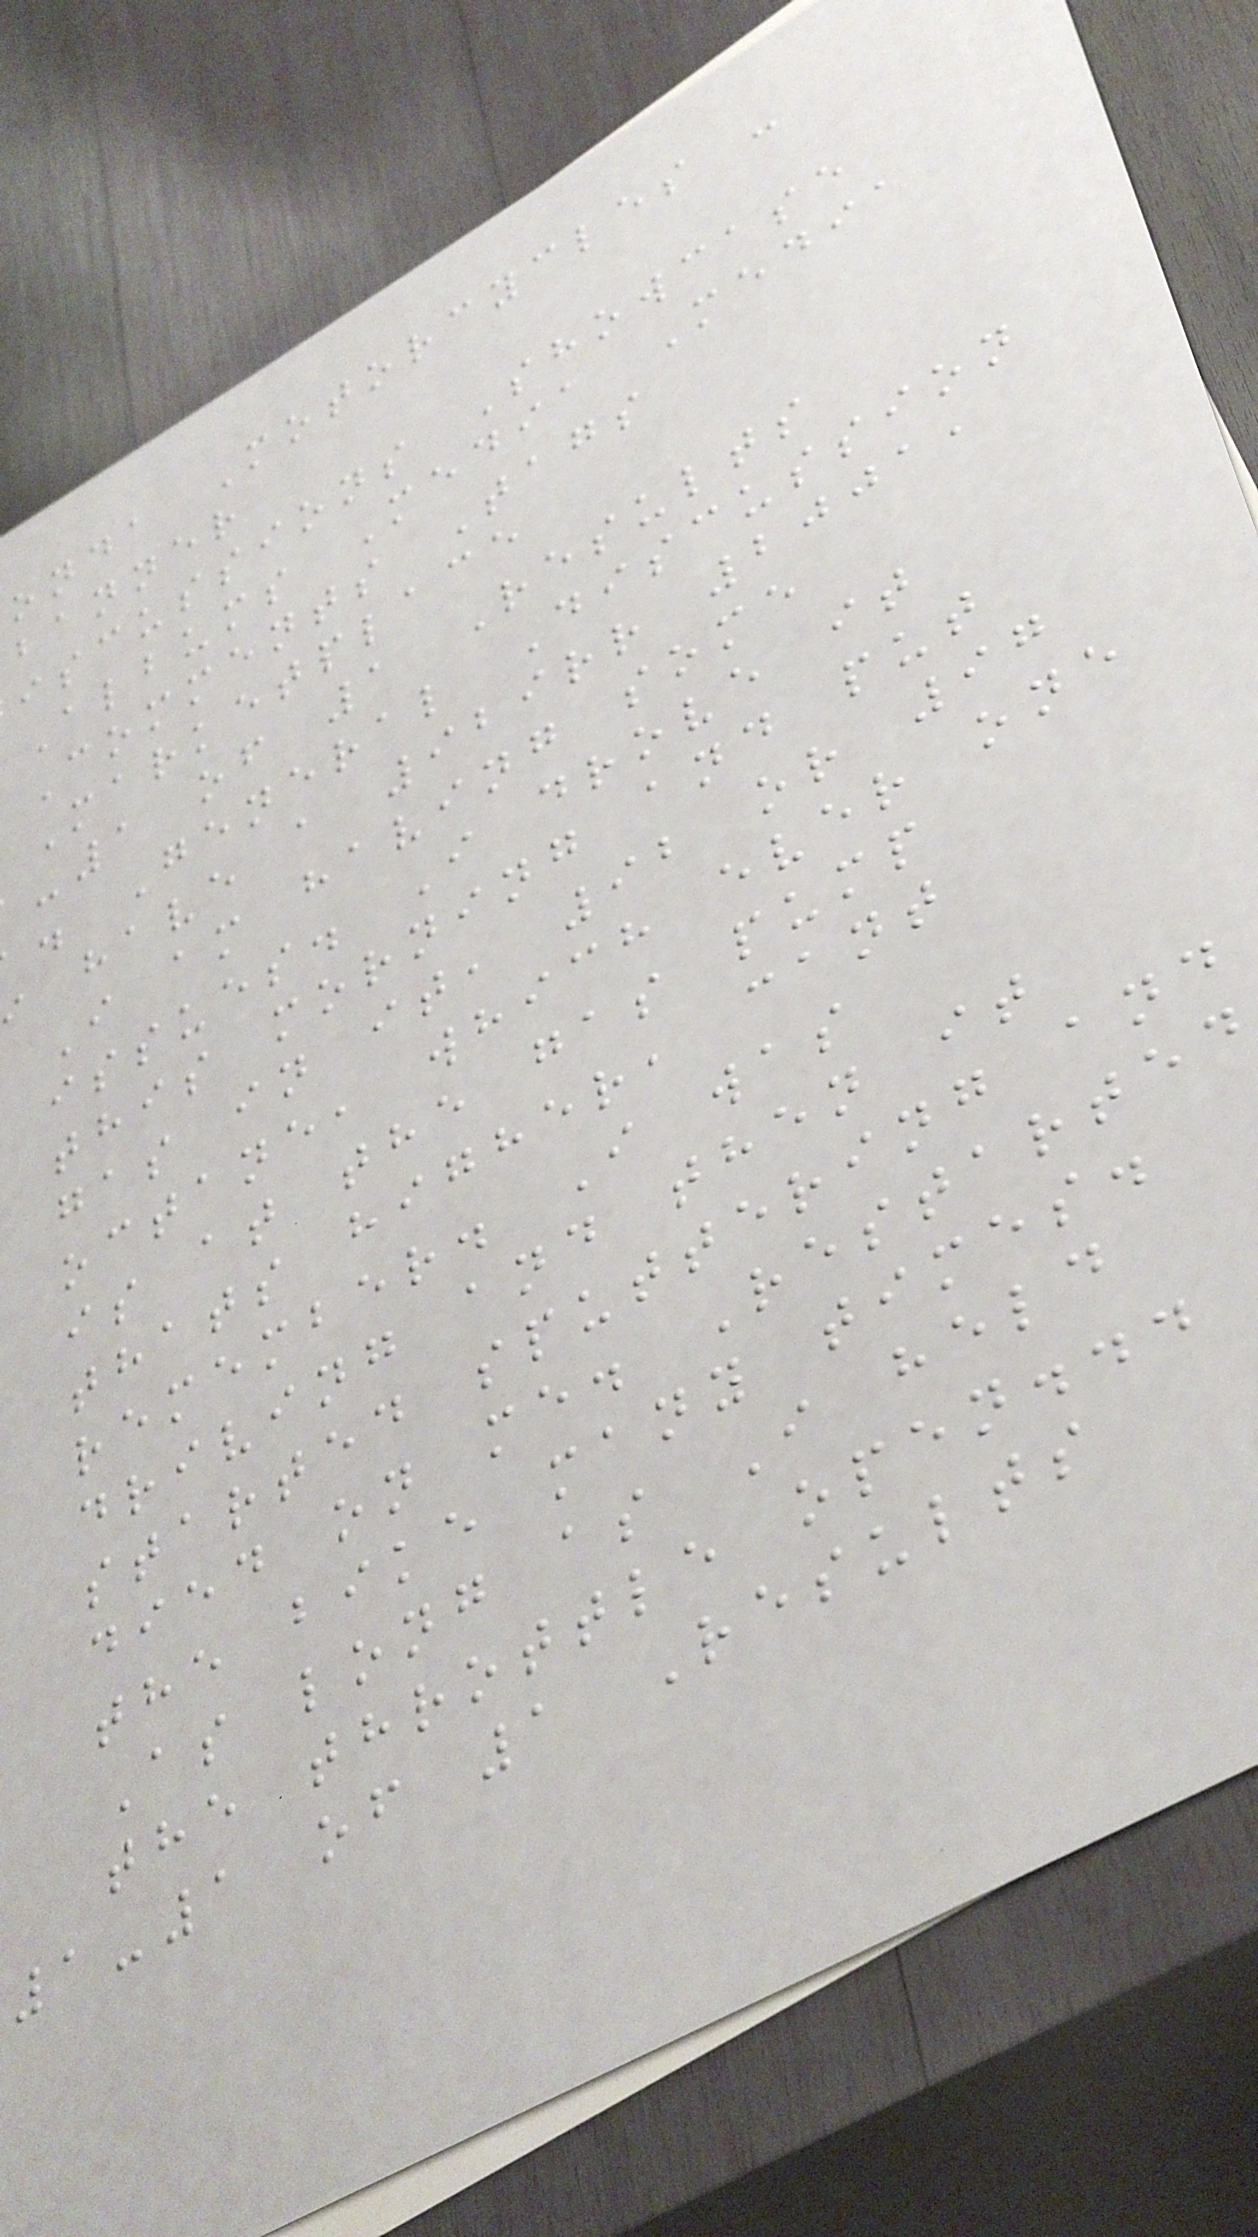onda Motorcycles -
banner
iscussions Showcase
Albums Media Media
Comments Tags
Marketplace
-1 of 1 Results
. General Discussion
have a 929rr 2001,
I am having some
issues. I drove it
this morning and put
gas in it, 92 or 97
octane, which ever one
is at the gas pump
thats higher, cant
remember. I was
driving and then it
started sputtering and
died on me. Restarted
the bike many times.
As long as I held
the throttle open...
1-1 of 1 Results
